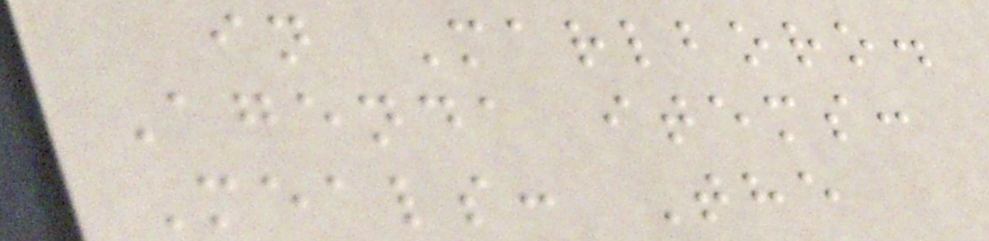in Marlboro.
Agenda items:
Meals: The
